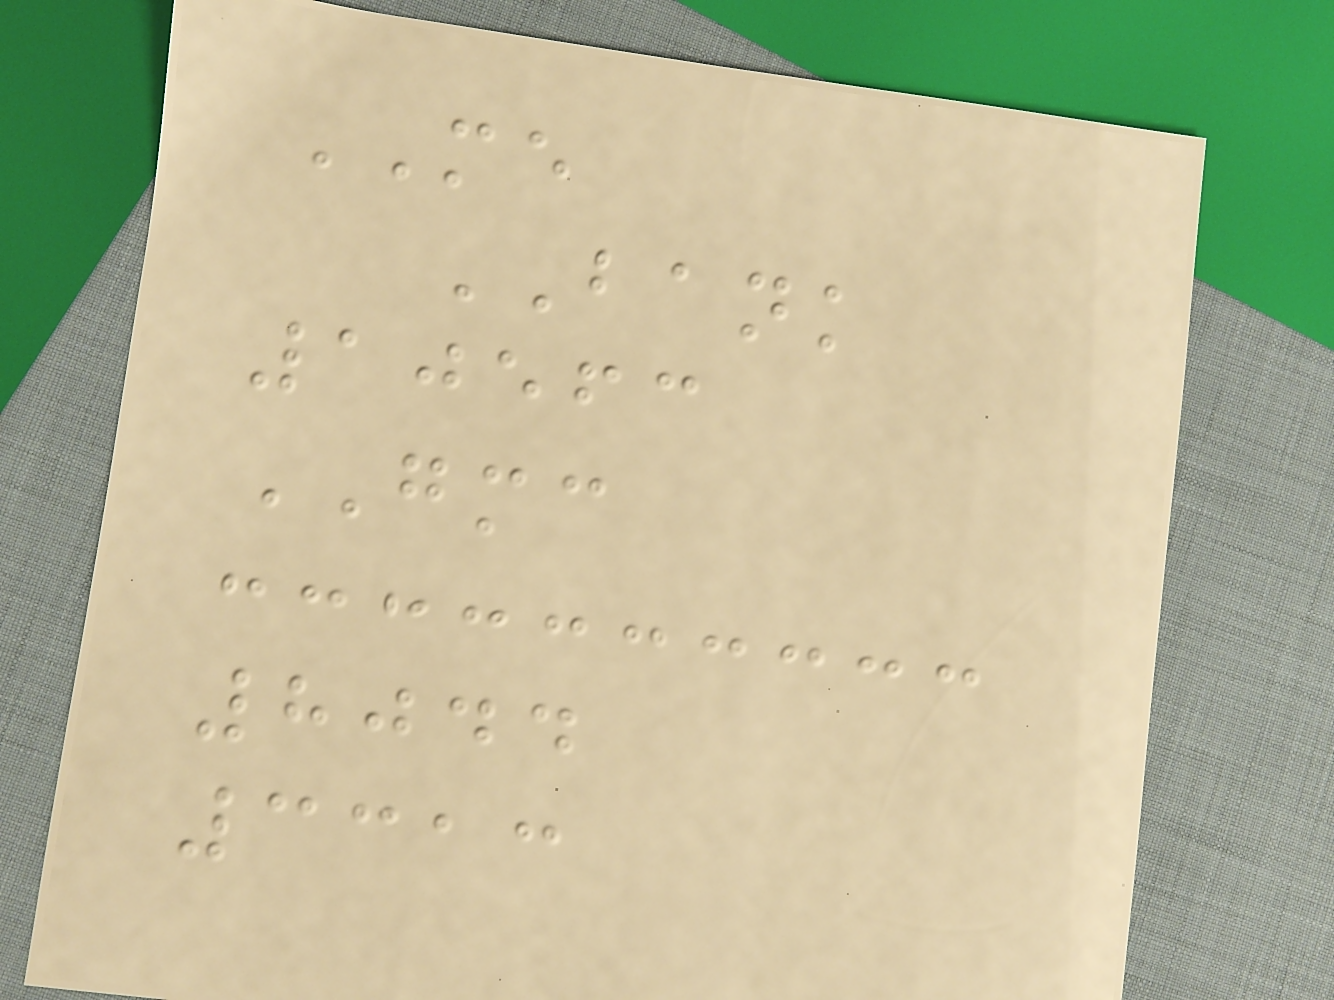ME
BANK
10563
GMC
8044
3313
